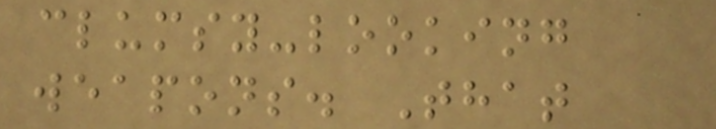clumsy-looking
weapons. That
